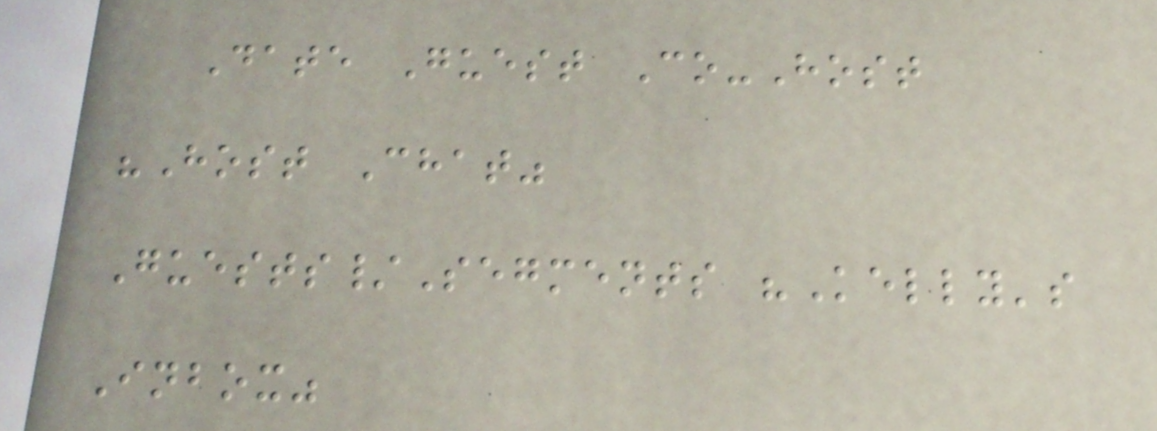Date Guest Co-Host
"Host Chat"
Guests/Segments "Kelly's
Inbox"
